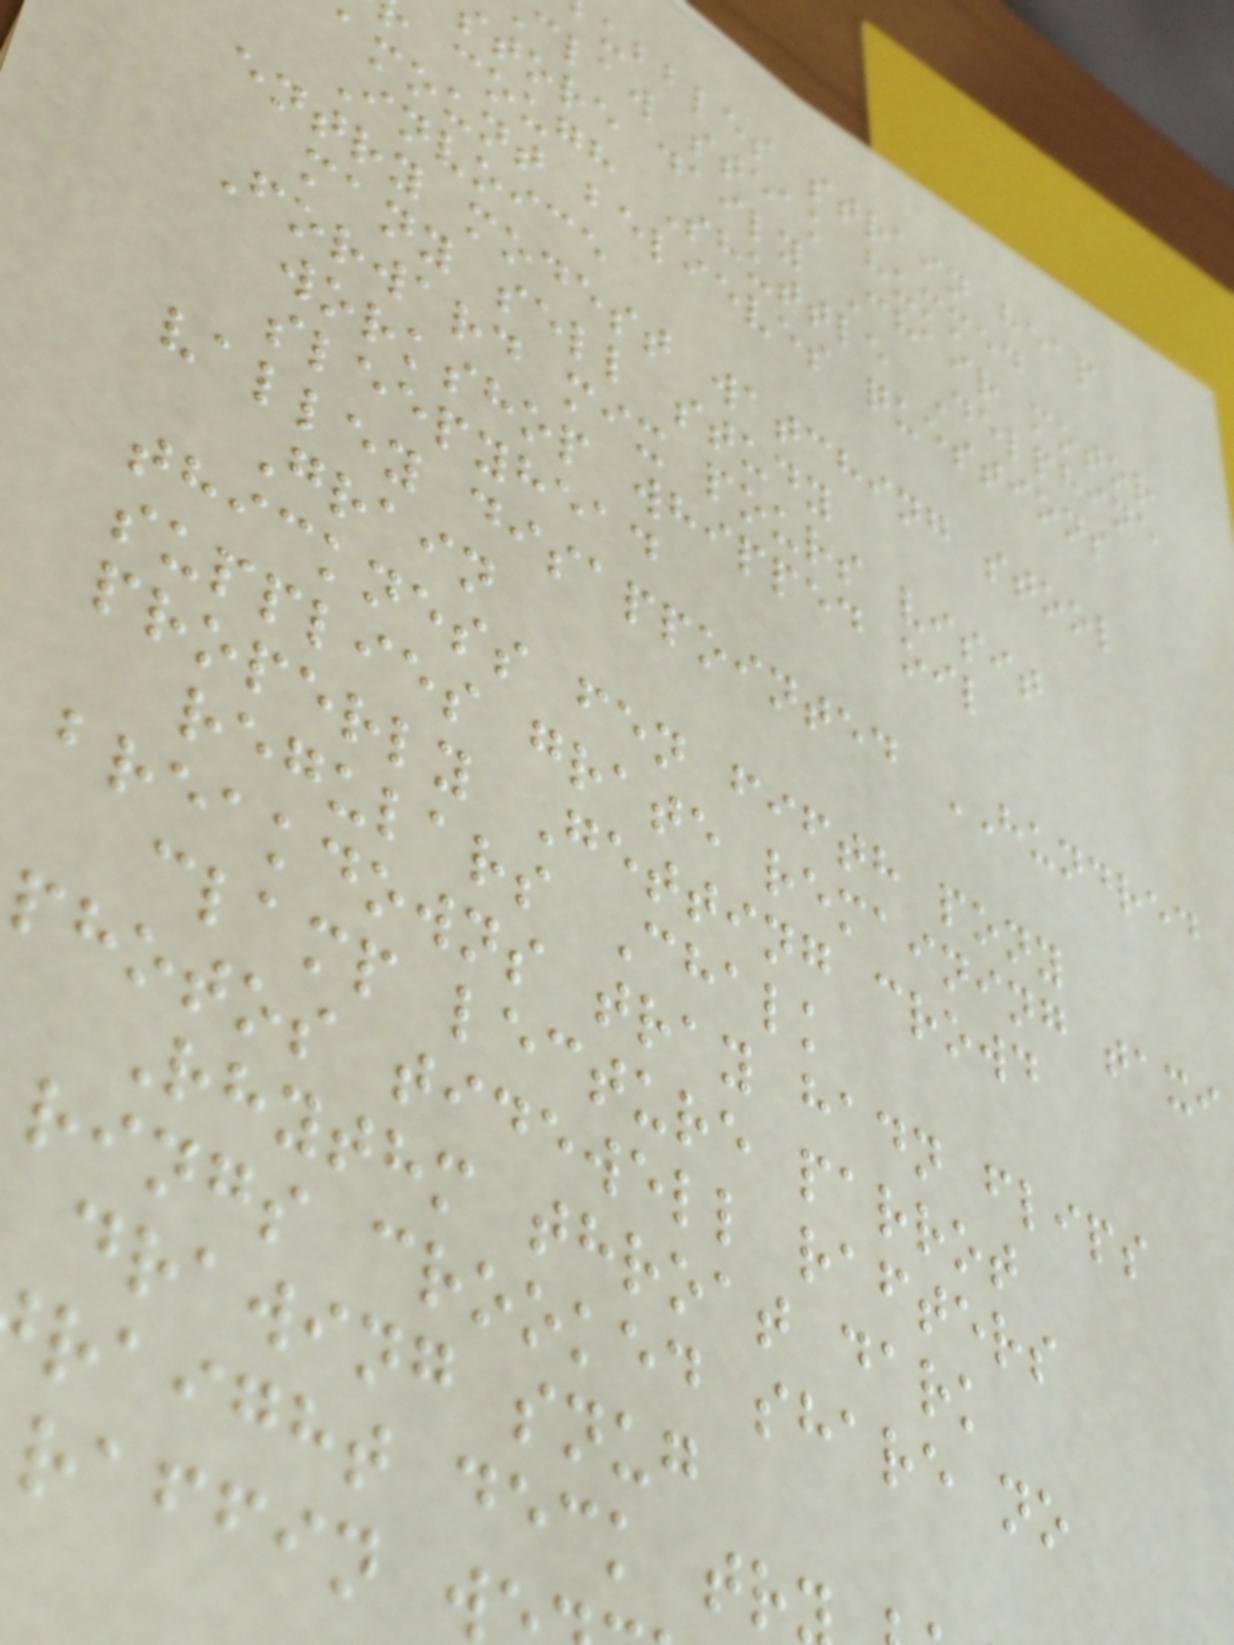ubbles strain heap
claw steak hummed
tore daily Chair motor
cough Shuttle Delphine
amount believes questions
Invoice
entry modest watching stool
many sell study
Forward mix pours visit
workshop whipped oil
sleepyhead
valley disappointed HUNDRED
Grain
thickness fen fifth pony
supplies grate remaining taxi
properly Getting crowd
regulars Chalk
breakdowns tray hadn flips
clamp lecture parrot
photos tidewell rafters
Rhythm throat dark
rings crooked share no
drawing snug
raight deck tr
raffin w
